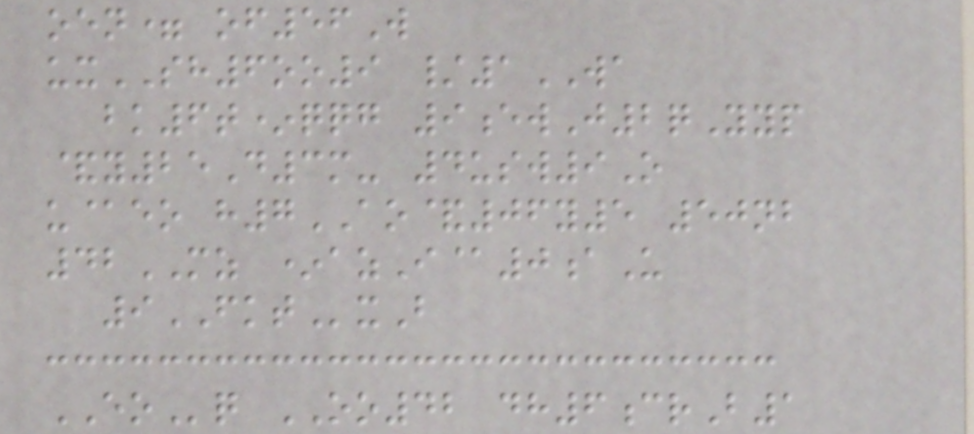oen= of56W
uxSH6oo9 /1WA
bk6t*qqg 9ewJ2qYyp
&y25D3m- 4usw9O
u@eo h7AO&06y5 50nb
42MZ *azI@0aU
9FKTxB
EOq OO42 dh6crB1
